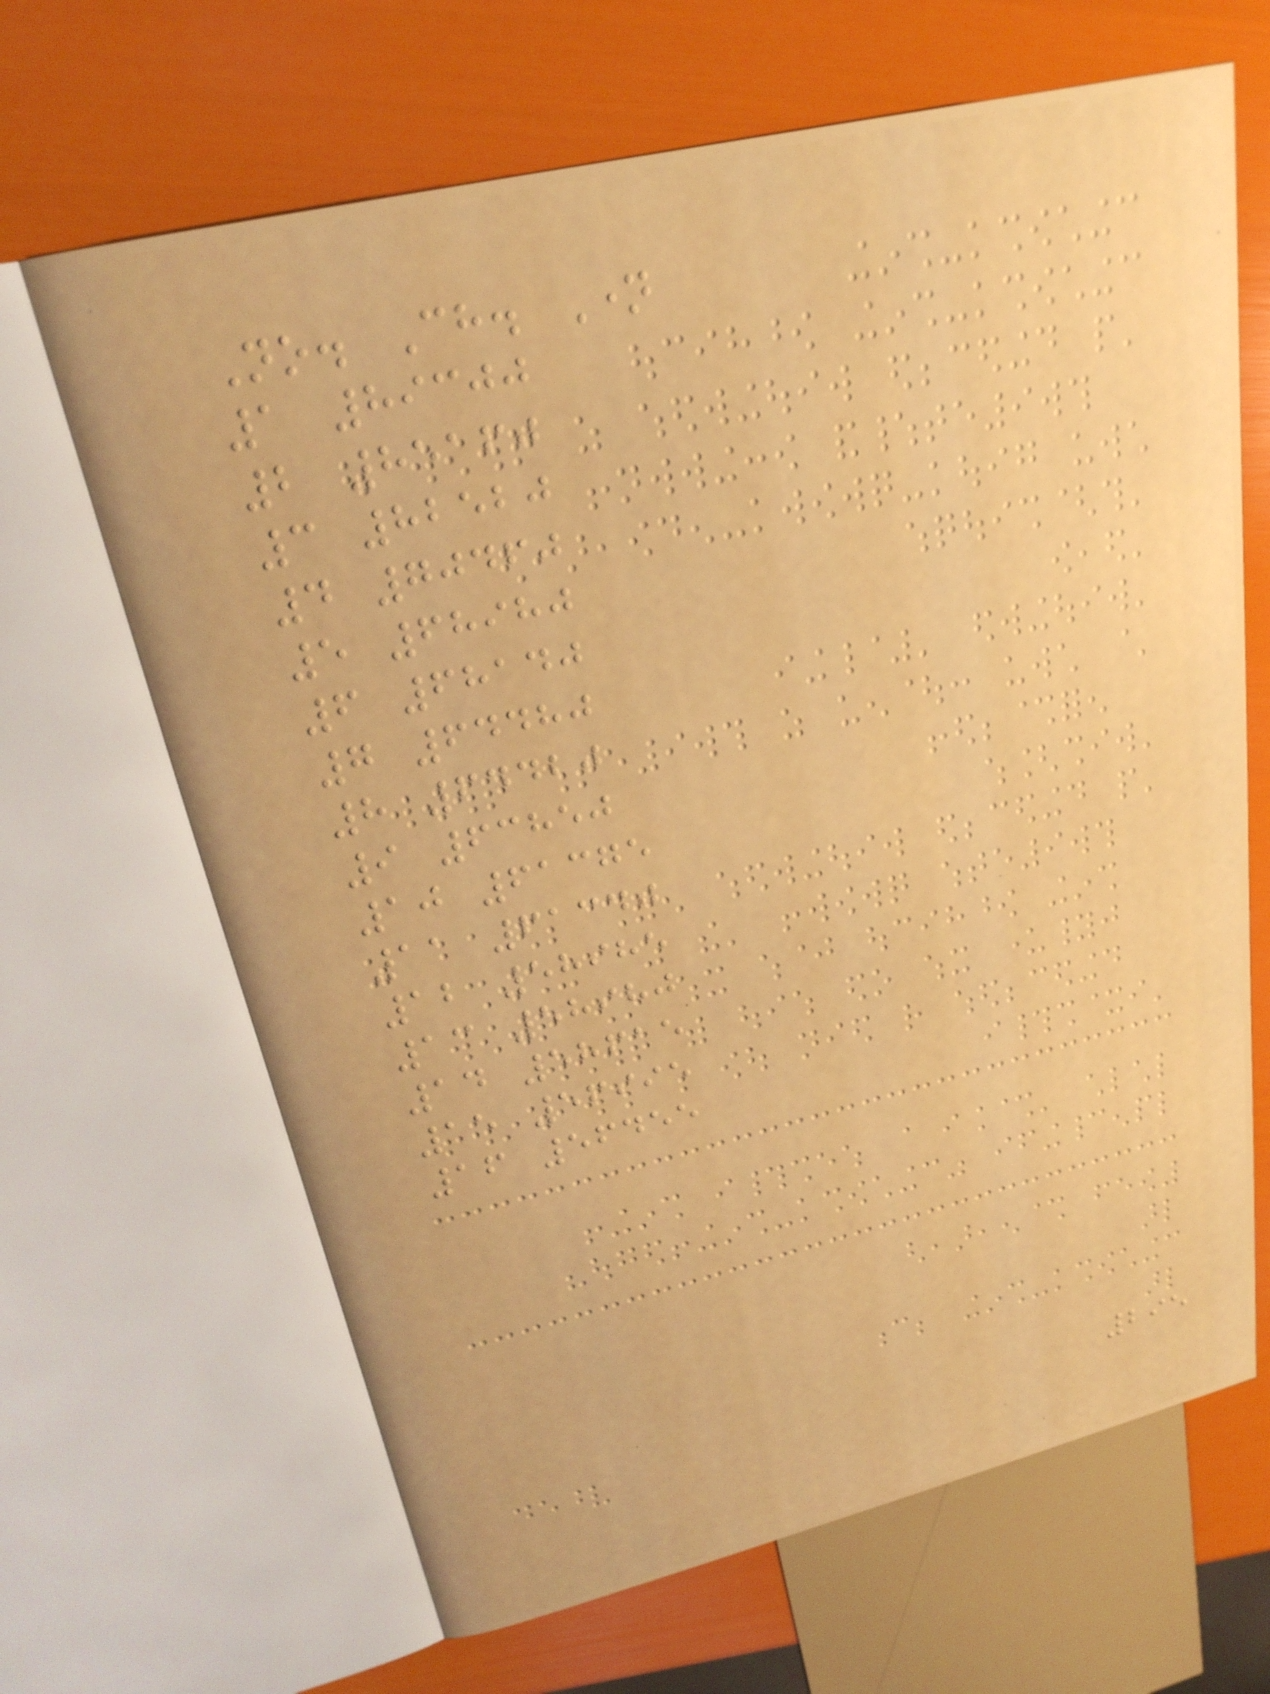No. Ch. Name
1 89300
2 85160
3 82520
4 70460
5 68980
6 68140
7 64480
8 64420
9 63850
10 61375
11 61340
12 58985
13 58980
14 58615
15 56995
16 56455
295
